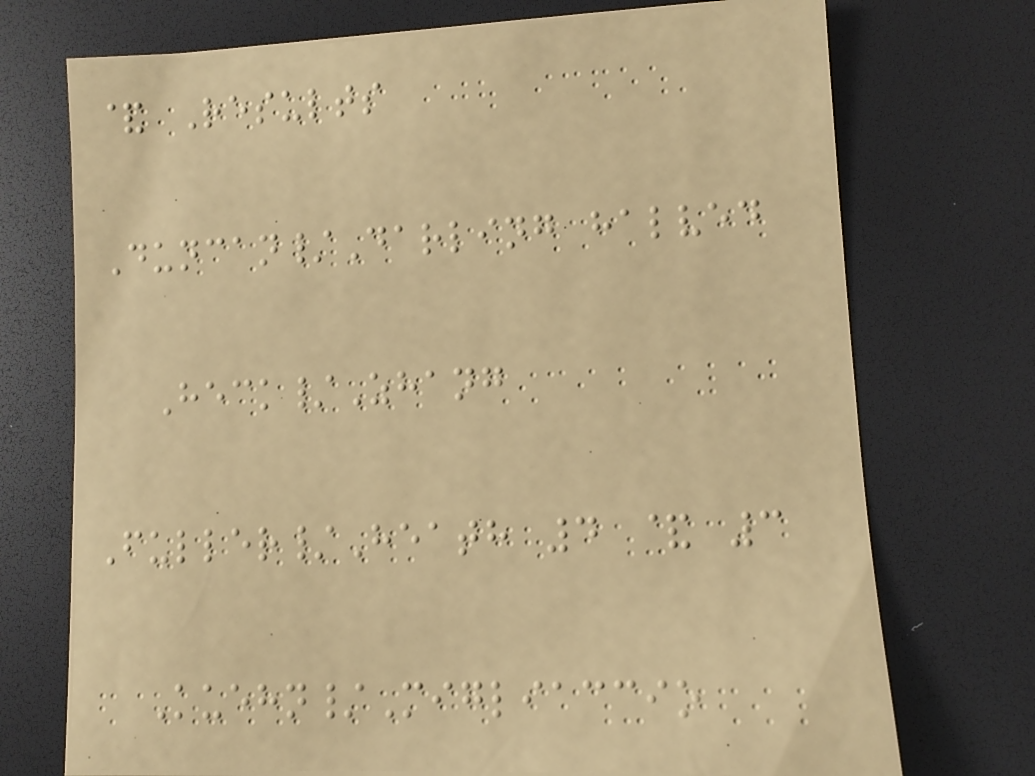& Results
Duncan/Darling halved
Heck/Zhang
Fuller/Heath 4 & 3
Kuehn/Migliaccio
